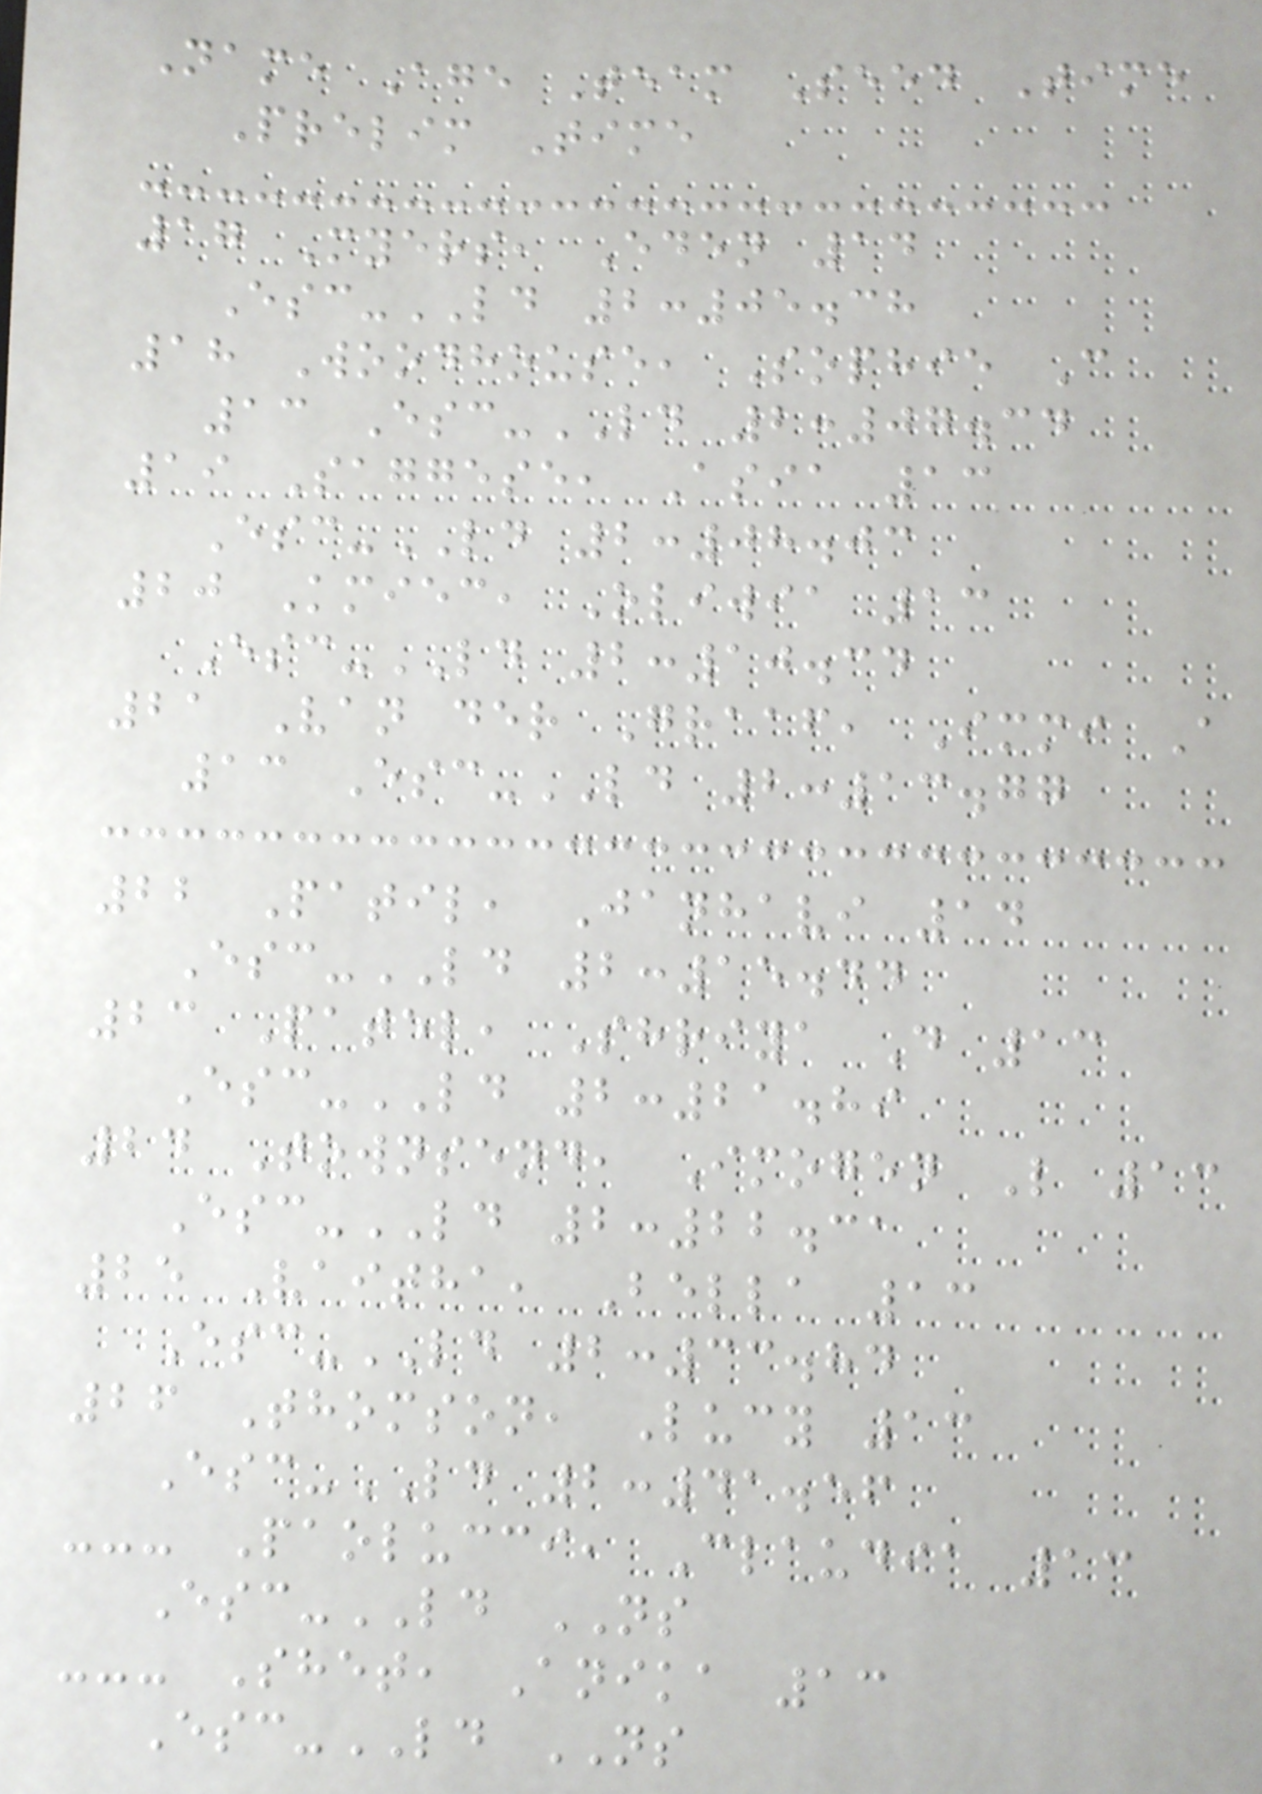Name Age Team Seed Time
Prelim Time
17 Myers, Eden 14
Esc-LD 2:05.38
18 Woodhouse, Sophie C
13 Esc-LD 2:07.34
19 Saggese, Asia 13
Esc-LD 2:08.03
20 Kmiec, Oliwia 13
Esc-LD 2:10.34
21 Van der Graaf, Immi A
13 Esc-LD 2:13.77
22 Patil, Janhavi 14
Esc-LD 2:15.44
23 Patel, Shriya D 13
Esc-LD 2:21.89
24 Townsend, Imogen L 13
Esc-LD 2:22.31
25 Vaitha, Bella 13
Esc-LD 2:33.84
26 Thomson, Lucy 13
Esc-LD 2:41.56
--- Paolucci, Claudia 13
Esc-LD NS
--- Shet, Anika 13
Esc-LD NS
